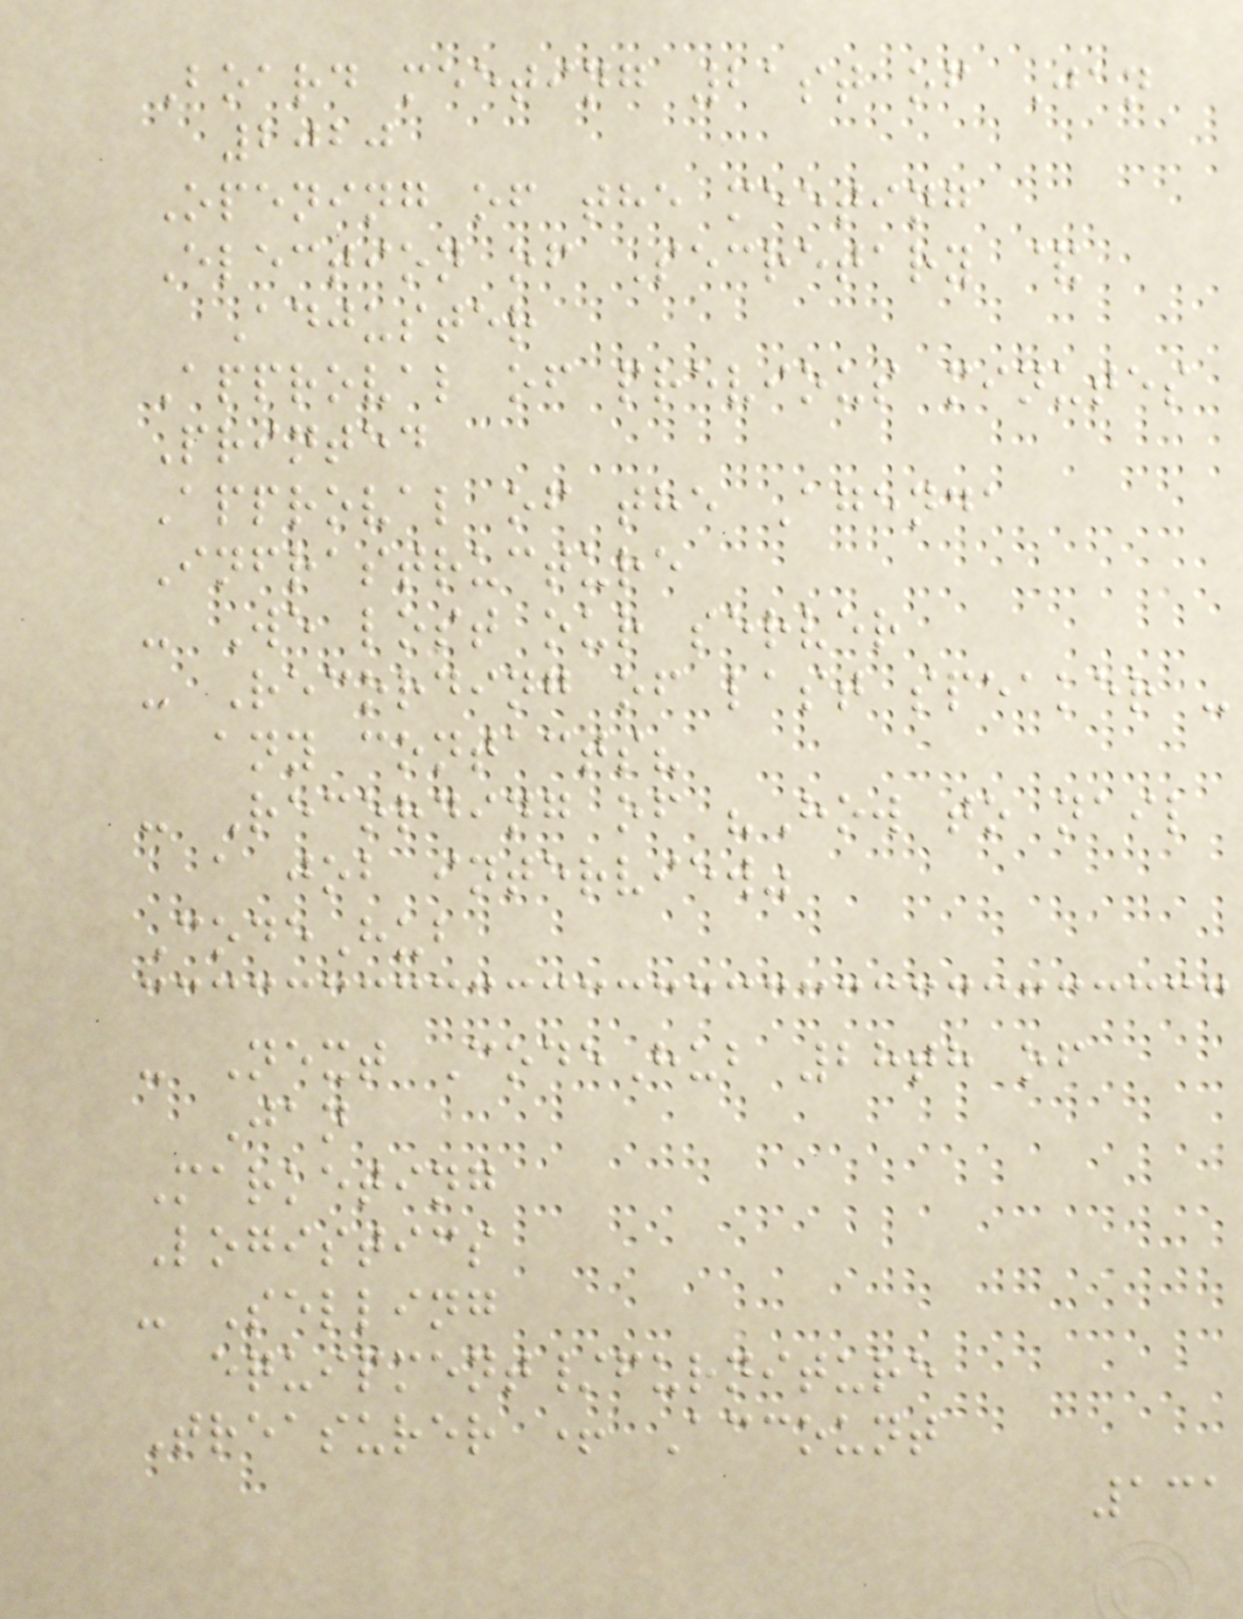Board meeting 21st of Jan
2020
Opening of the meeting
Election of Secretary &
Adjuster
Approval of previous minutes
Printed
Approval of the Agenda
Infrastructure
- We lost our server
- Recording of last speaker -
any contacts?
- Recording of "How to nail
a job interview"
CodeHub
- Next CodeHub 28th of
Jan
Marketing
Logistics
- Selling
equipment/furniture
Treasurer + Account
131
